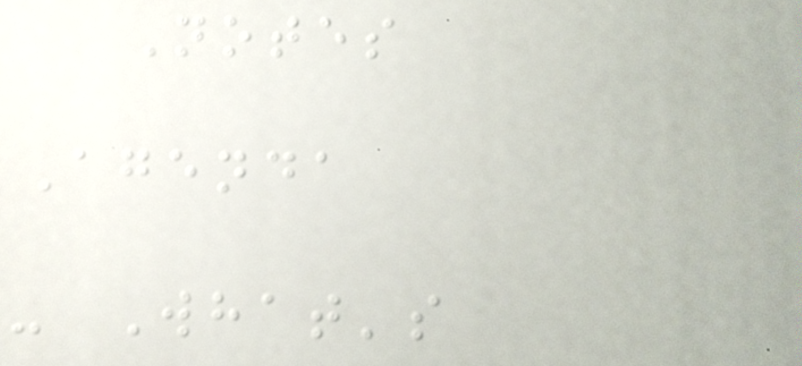Notes
Agenda
- What's
